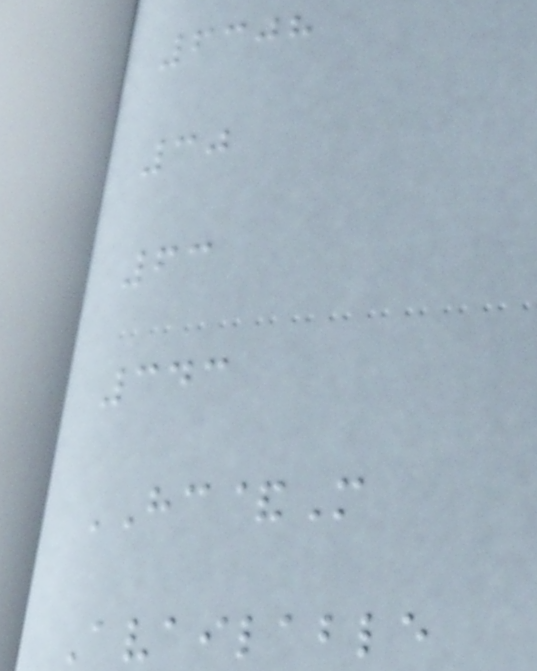6308
30
63
343
HC&M
Available
